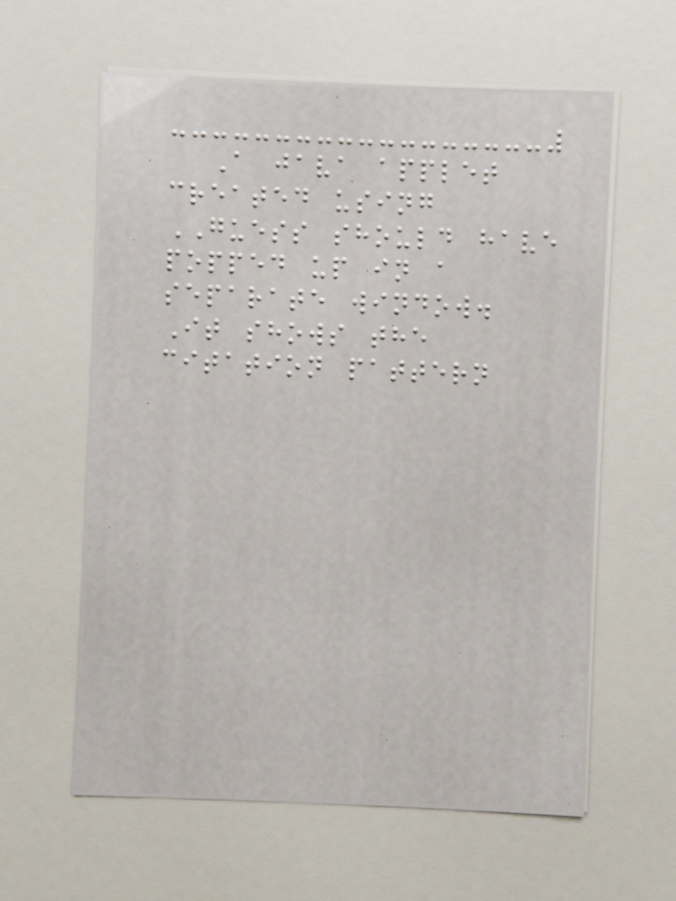A java applet
created using
GUESS should have
popped up in a
separate window.
It shows the
citation pattern
